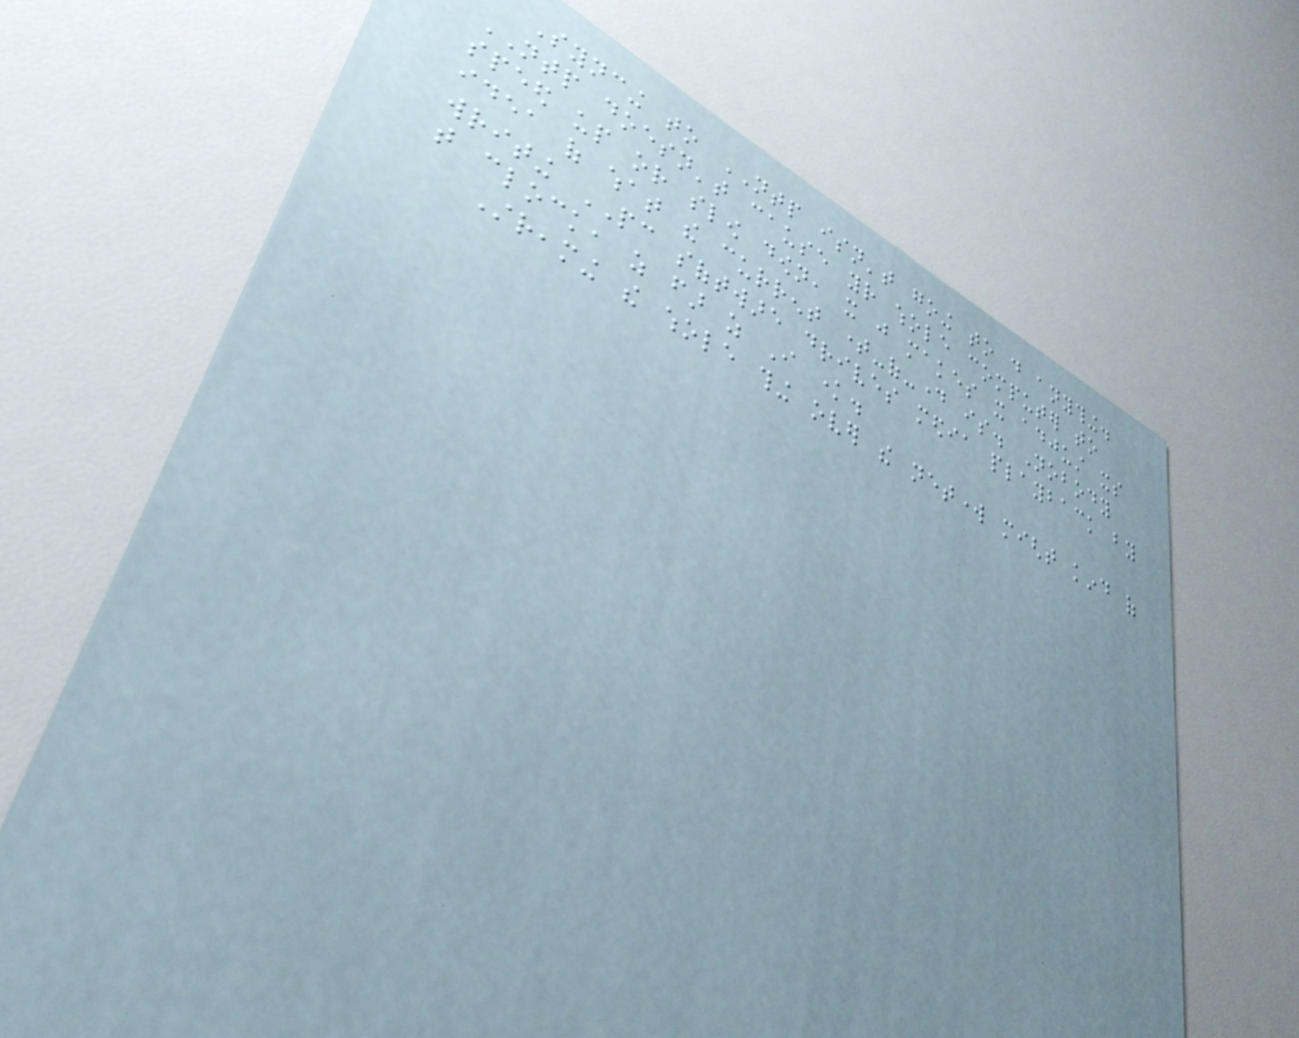Syncing to NTP isn't going to do anything.
NTP doesn't cause your whole computer to
speed up or slow down, it just makes it adjust its
idea of what the current time-of-day is. Nobody
writing PC software drives media playback by
that clock, as far as I know.
Streaming the whole thing over the network might kind of
